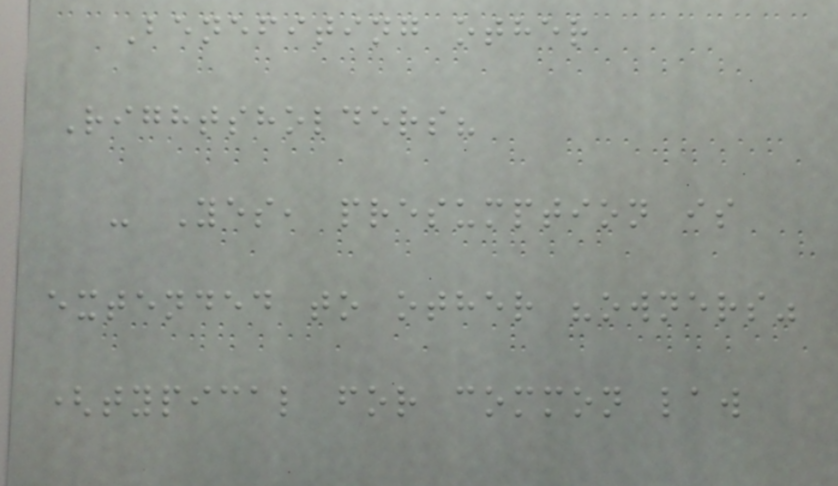Benefiting other
Rightsholders?
- Yes, presumption is
extended to other "owners"
(typical for common law
